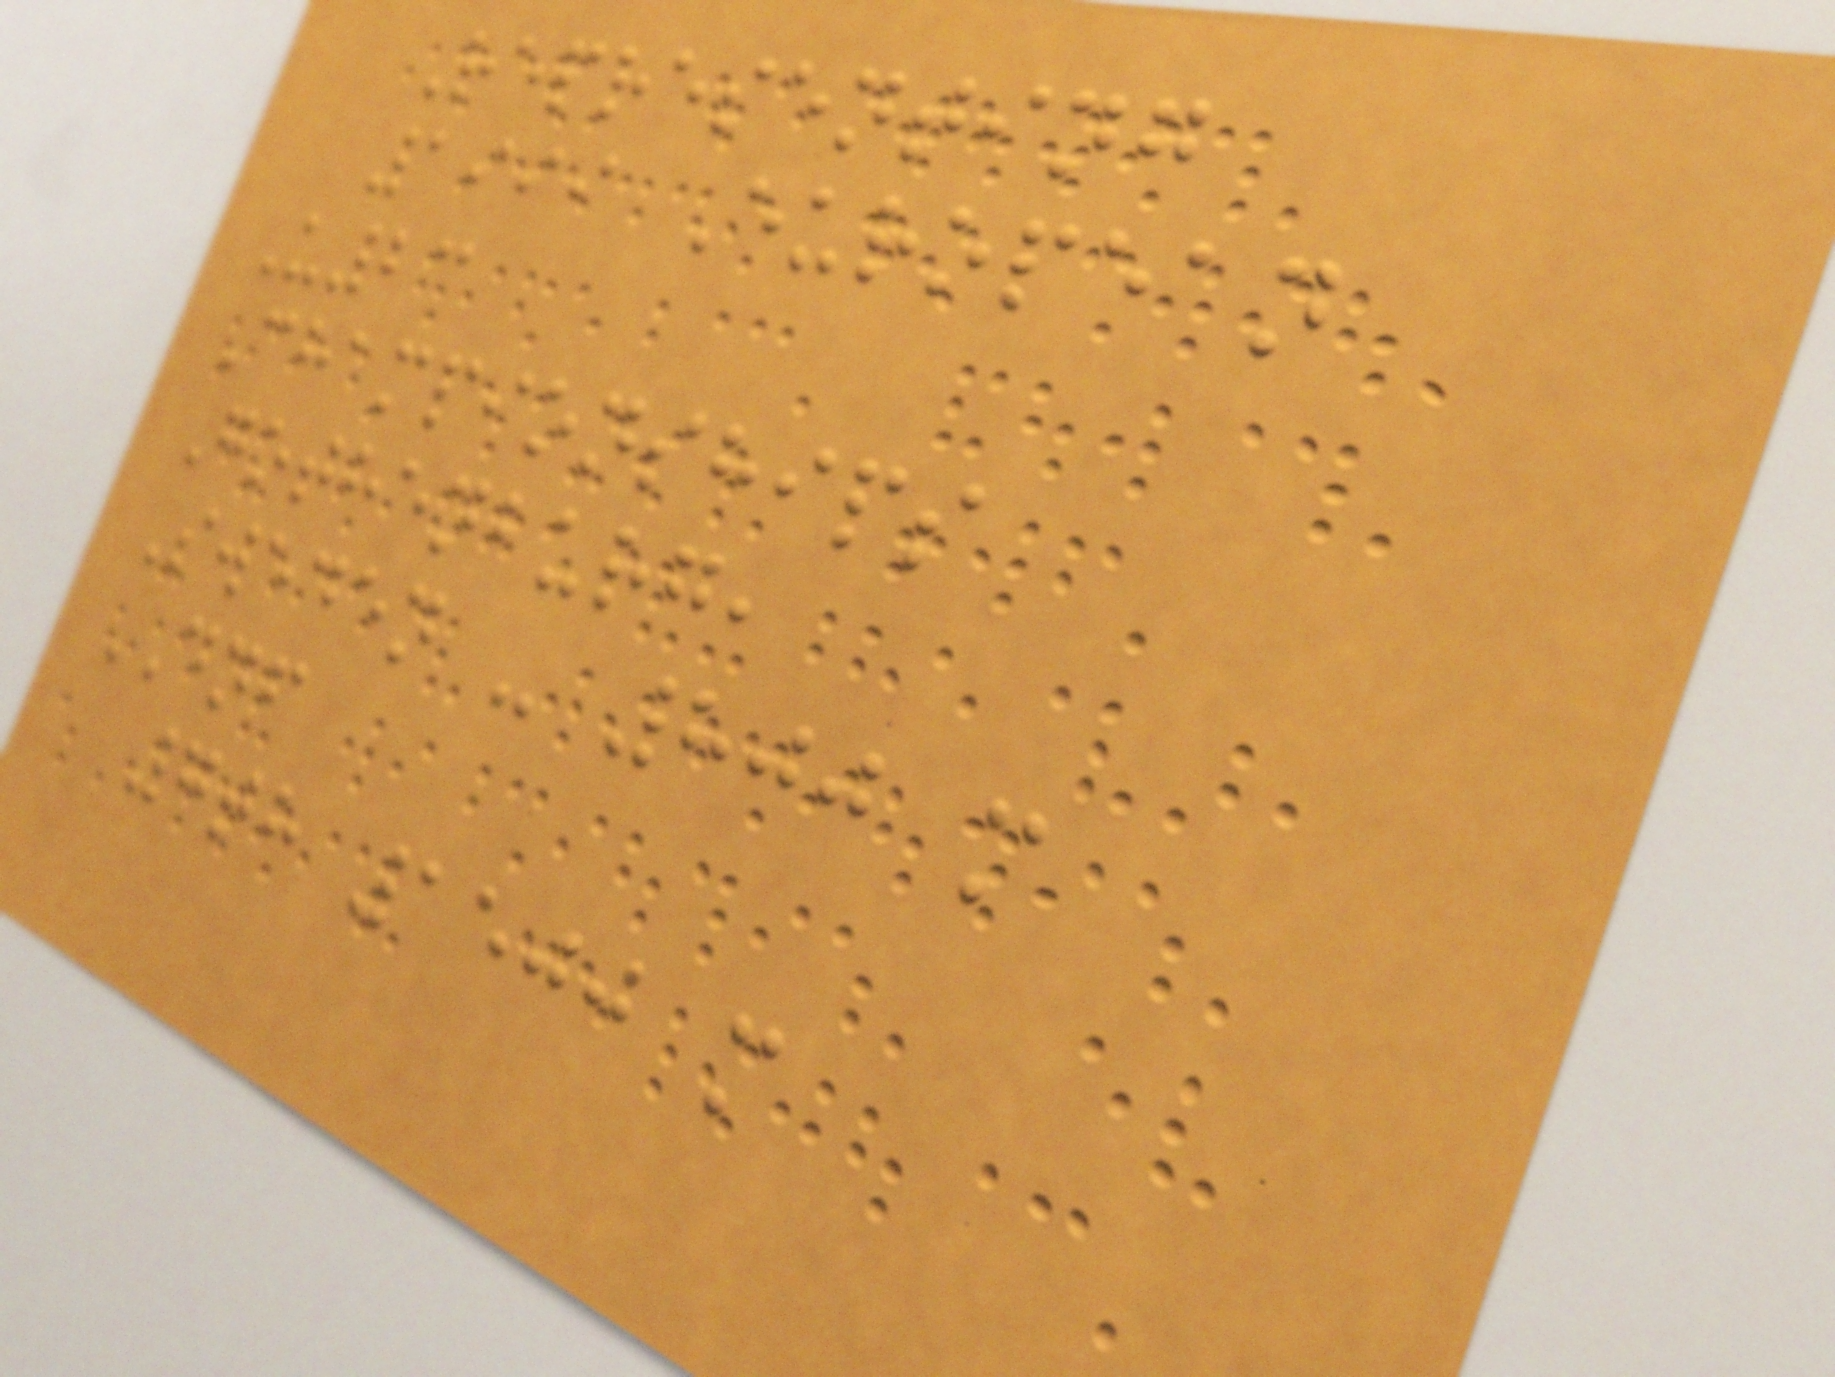Representing
1999 European
U23
Championships
Gothenburg,
Sweden - 800 m
DNF
7th 1500 m
